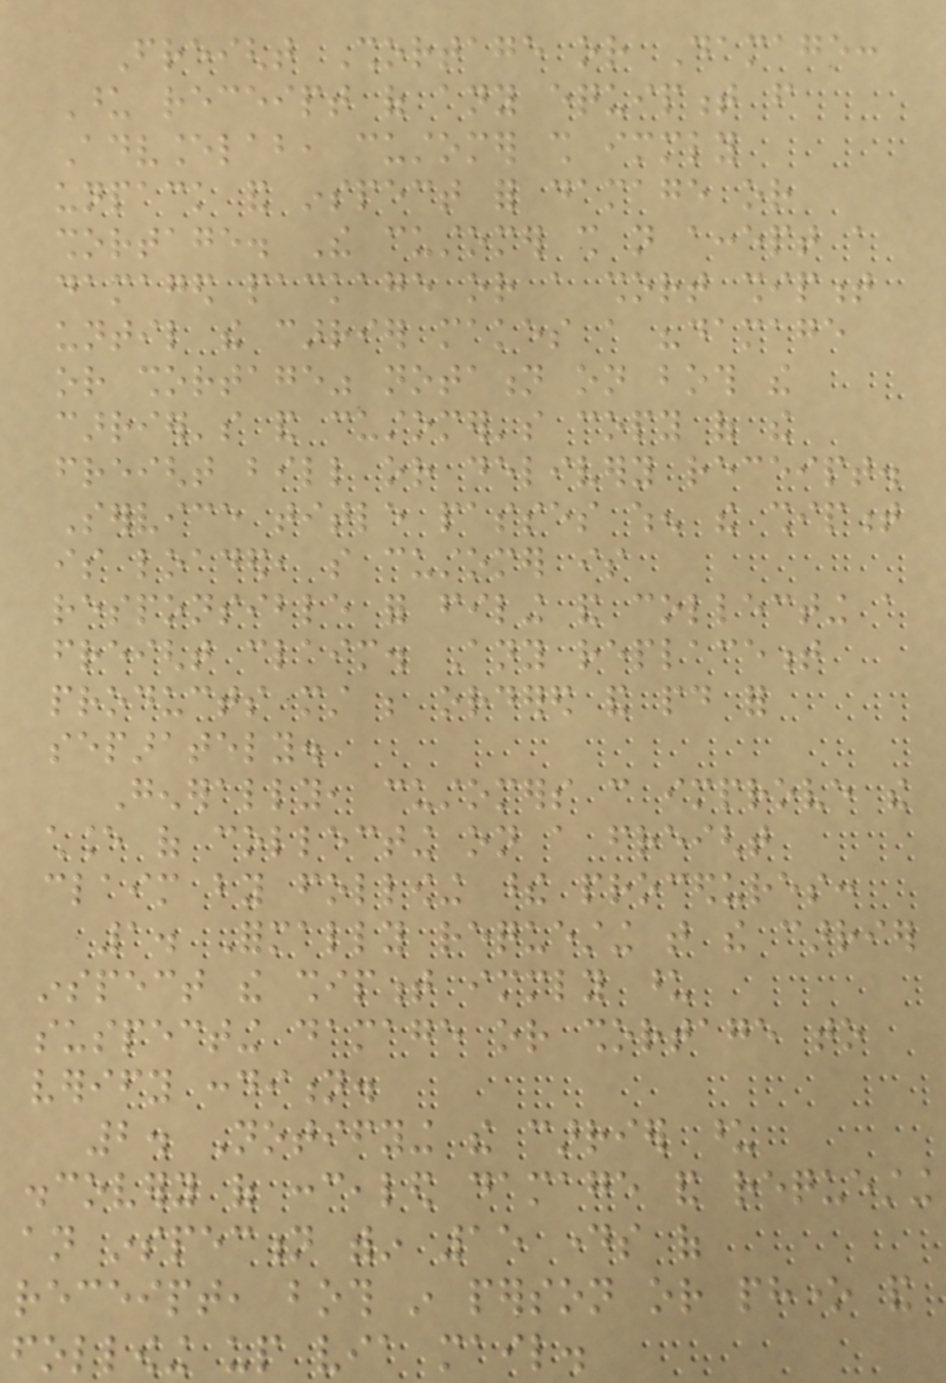Freight Shortage or Damage:
Upon receipt of any equipment from
Advancelab, customer shall immediately
unpack and inspect for damage or
shortage. The customer shall not accept a
damaged package or a short shipment
until the carrier makes a "damage
or shortage" notation on both the
carrier's and customer's copy of the
freight bill or delivery receipt.
Service title passes when the shipment
is loaded, so customer is
responsible for filing and collecting a
freight claim. Any replacement
products must be ordered and paid for
separately.
Generally, customers can improve the
chance of collecting on a freight
claim by following these procedures:
1. Formally requesting that the carrier
inspect the shipment immediately upon
suspecting damage or shortage to
verify condition.
2. Notifying the carrier upon
discovery of concealed damage and requesting
an inspection within 15 days of
receipt, both in person or phone and
following up via mail.
